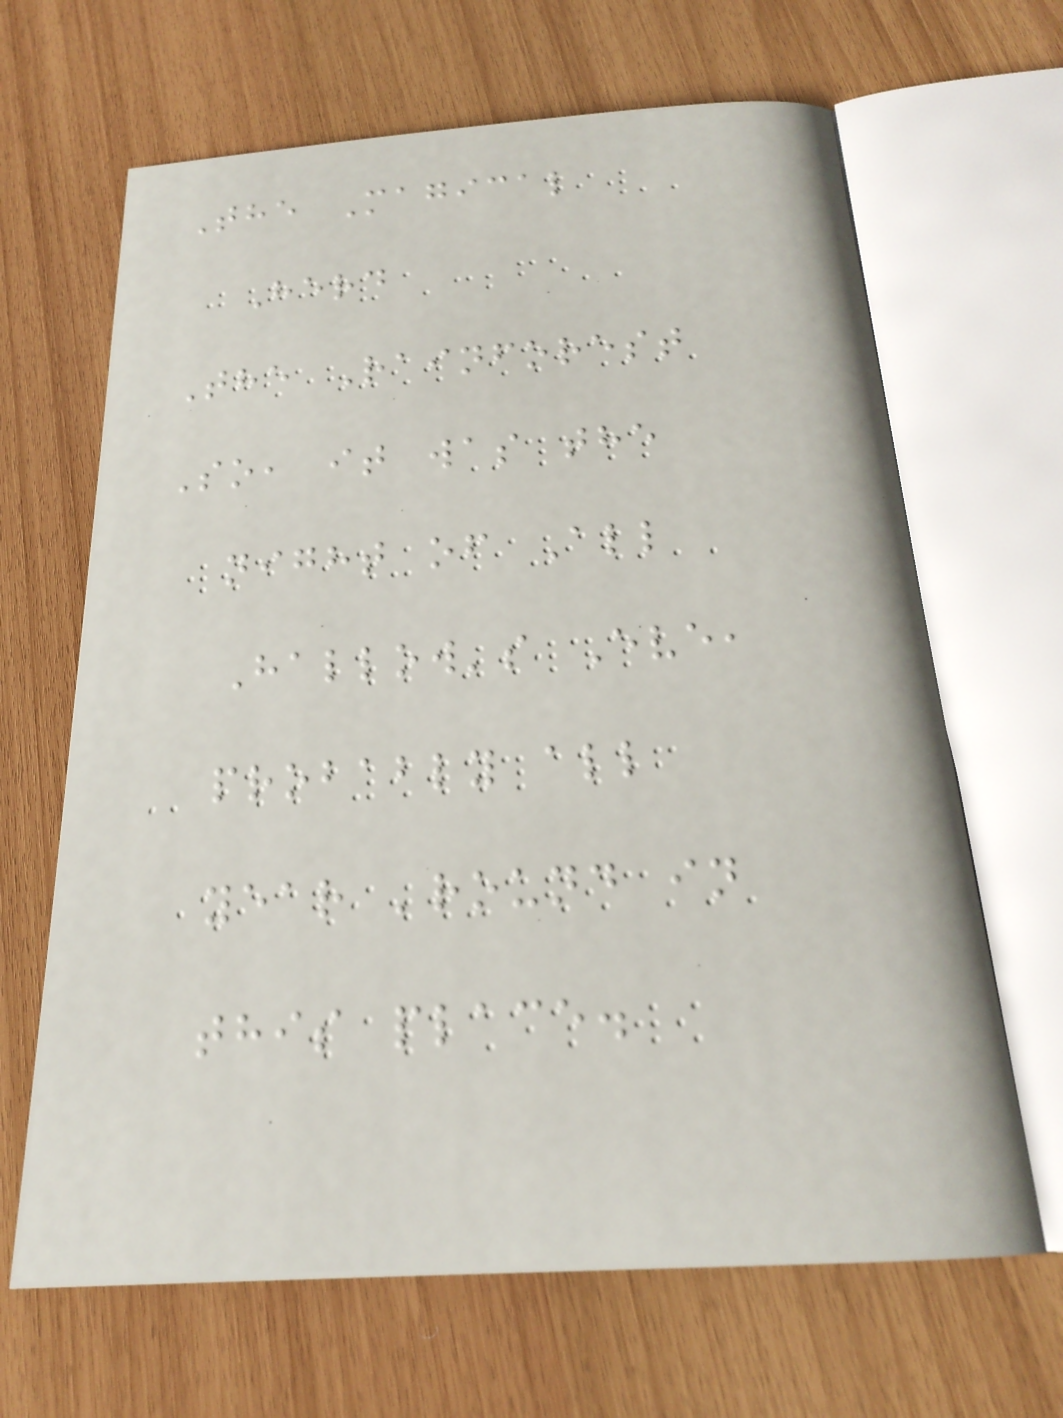The Magical
Herd
The Rainforest
So, it was the
night of All
Hallow's Eve,
probably all
year 'round in
this place.
